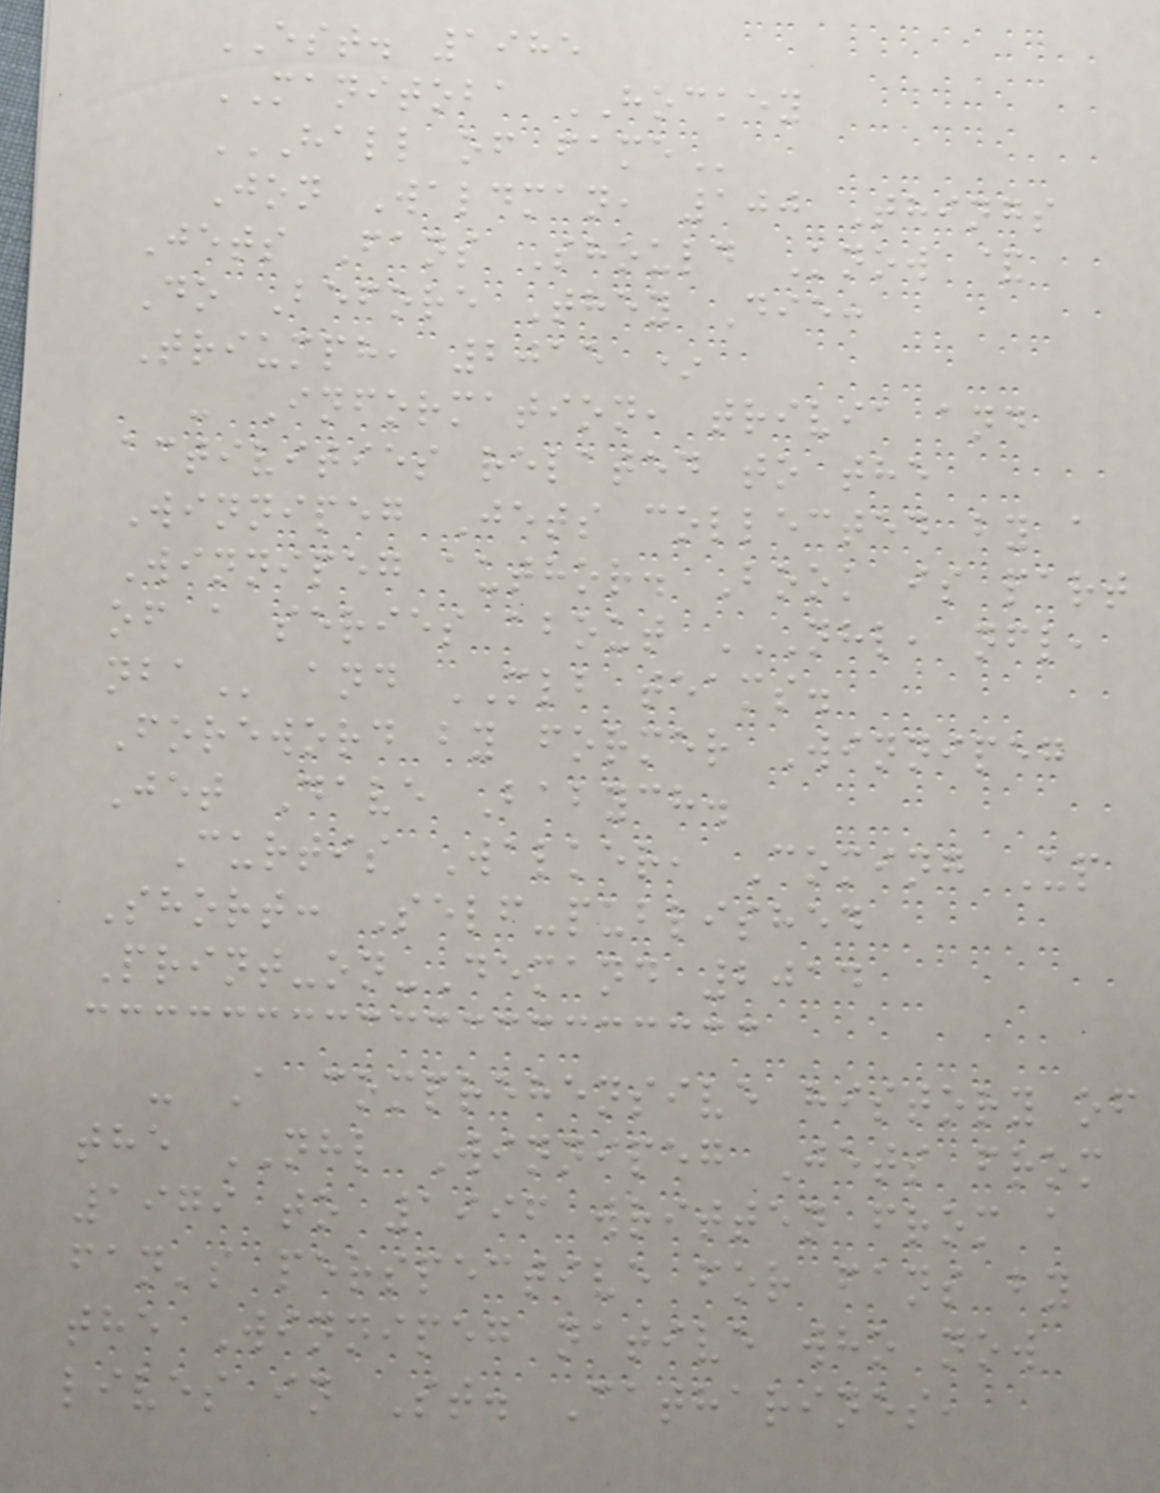EST. 1985
MANITOBA HOCKEY
HALL OF FAME
Jon Waldman, 100 Things
Jets Fans Should Know &
Do Before They Die:
Triumph, 2015 *
- Information, trivia and
activities related to the
Winnipeg Jets collected by a
Winnipeg author. Book is part
of a series about NHL, NFL,
NBA and MLB teams.
Foreword by former Winnipeg
Jet Dave Babych.
Curtis Walker, Coming Up
Short: Self-published
Print-on-Demand 2014
- A comprehensive history of
the NHL Winnipeg Jets from
1979 to 1996 written from a
fan's perspective for fans by
the Winnipeg native who now
lives in St. Catharines,
